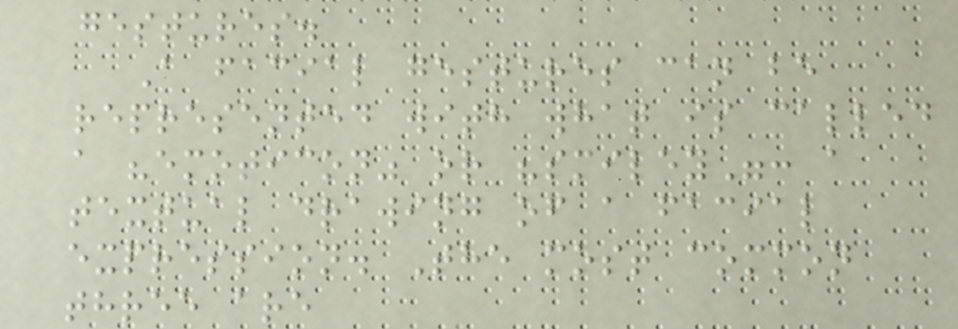gestures.
A facial gestures can be
represented with what is called
a "emoticon" or "smiley": a
textual drawing of a facial
expression. The most common
three are
